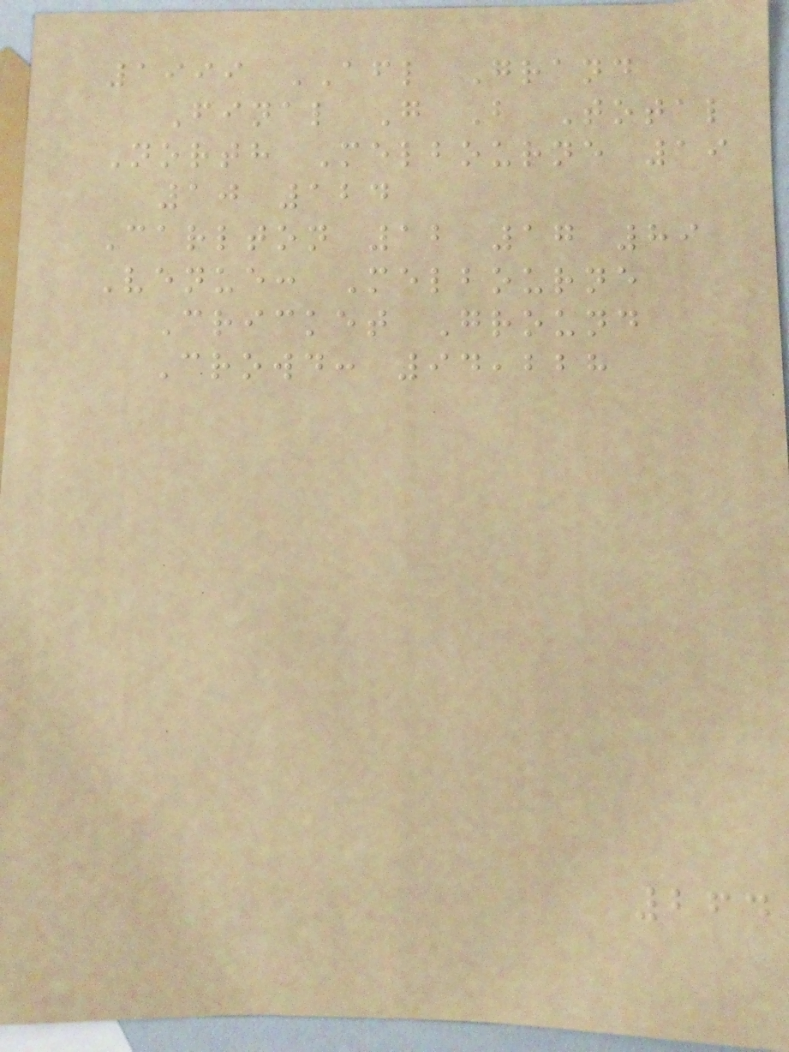1999 AFL Grand
Final G B Total
North Melbourne 19
10 124
Carlton 12 17 89
Venue: Melbourne
Cricket Ground
Crowd: 94,228
264
